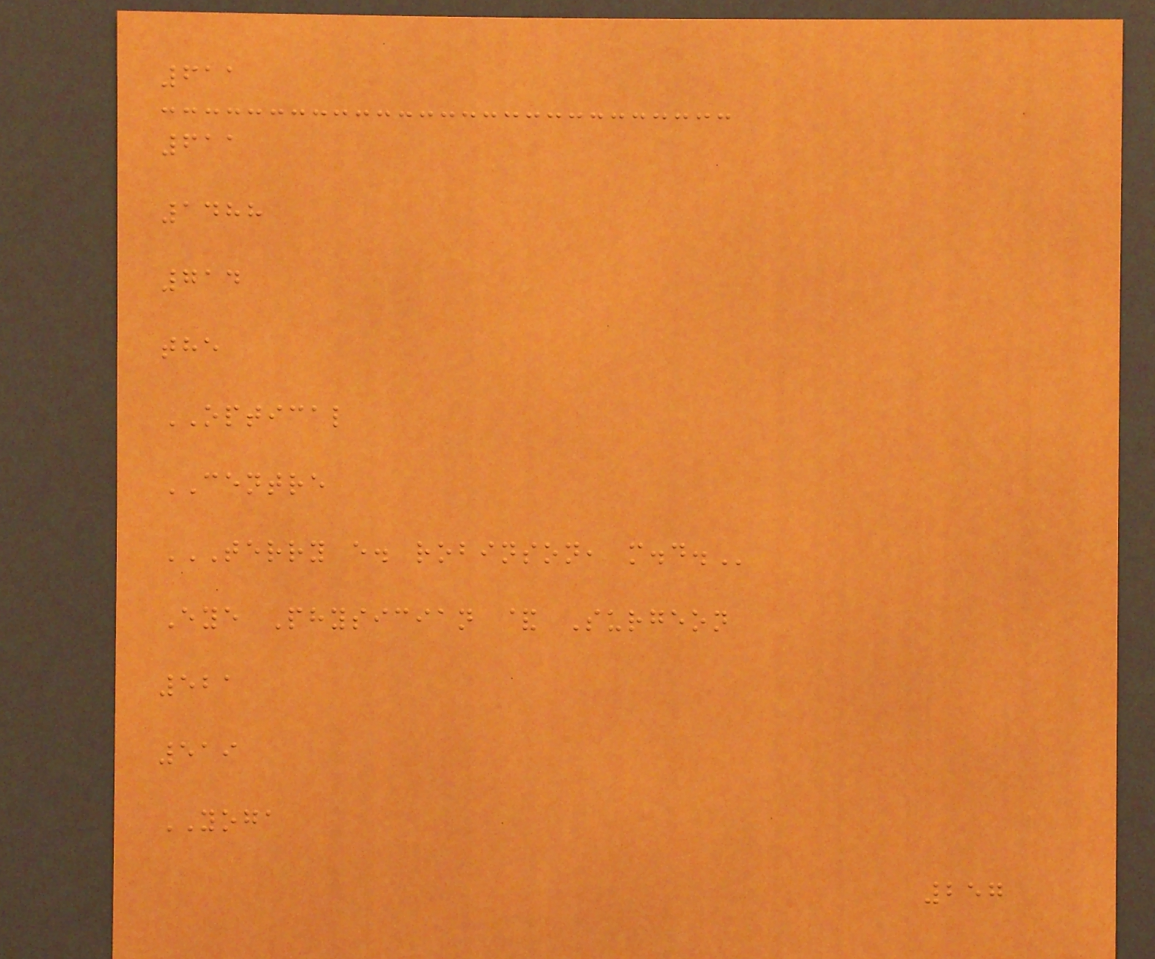611
611
1488
714
the
OPTICAL
CENTRE
TERRY E. ROBINSON, M.D.
Eye Physician & Surgeon
521
519
YOGA
257
